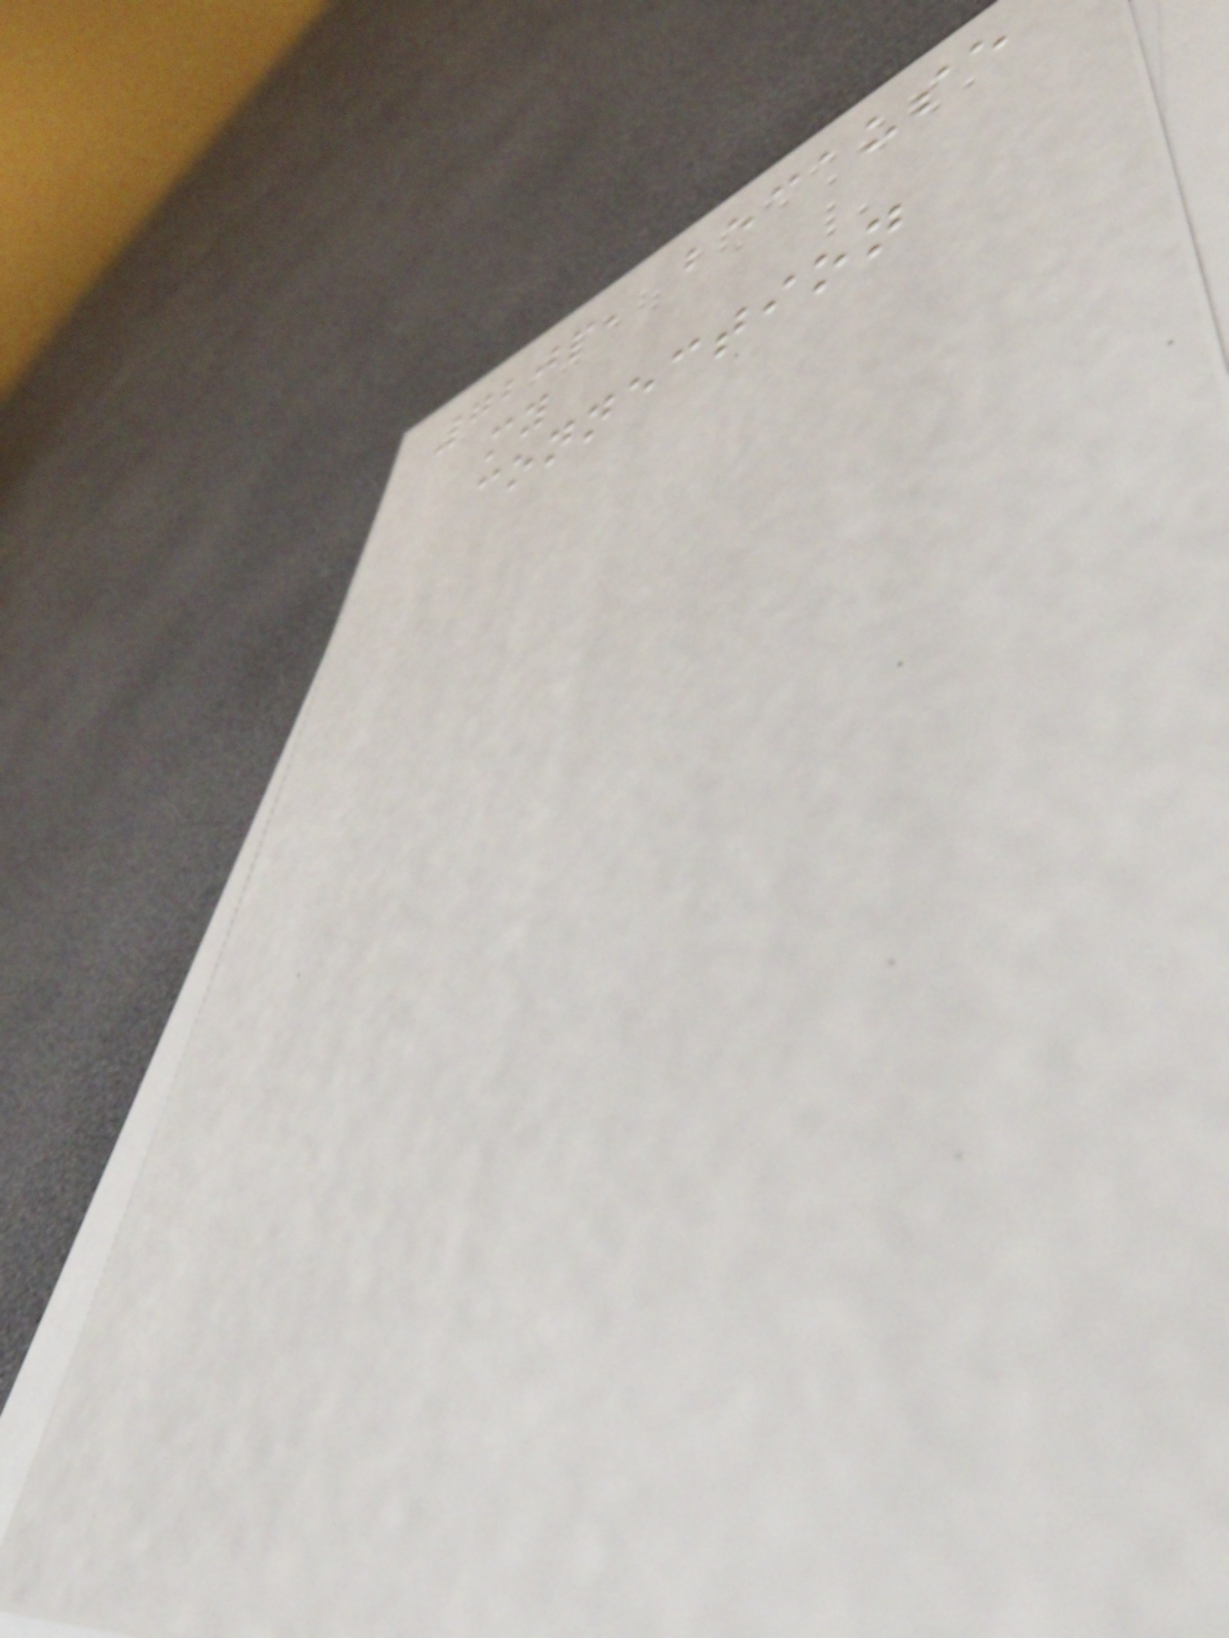720p, because
my
connection
